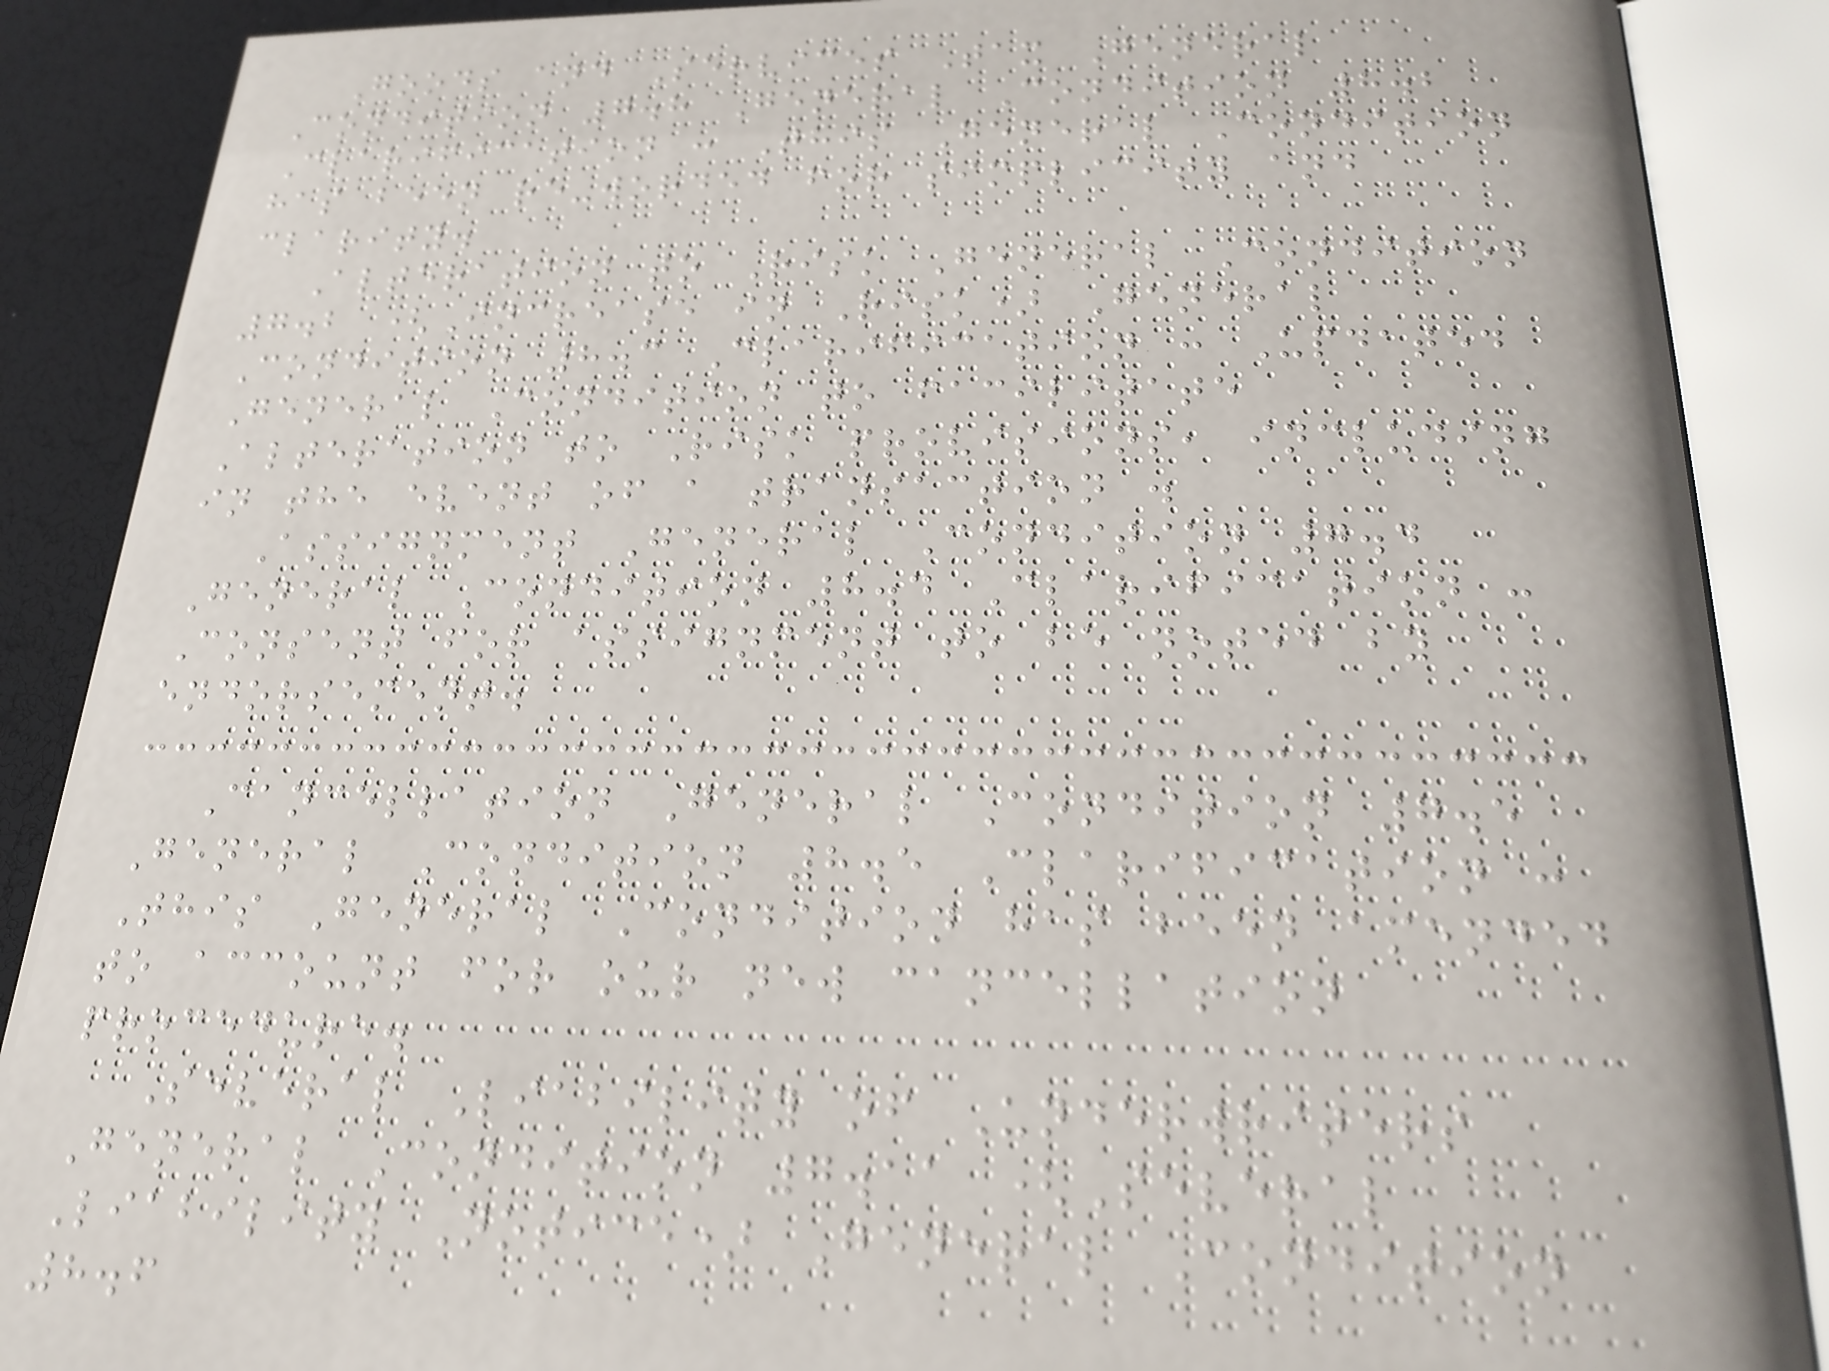Goods and Services Tax General
Condition 7.8 General Condition 8.2
Clarification : This General Condition
has been re-worded for simplicity and
clarity.
Alteration to Risk General Condition
7.2 (Increase in Risk) General
Condition 8.3 Clarification : Updated
General Condition to facilitate
Alteration to Risk provisions, including
in the event of a transaction .
Assignment General Condition 7.4
General Condition 8.4 Clarification :
Consent for assignment to be noted by
endorsement.
Cancellation General Condition 7.5
General Condition 8.5 Clarification :
This General Condition has been amended
to account for our new cancellation
procedure.
Several Liability of Underwriters
General Condition 7.11 (Several
Liability Notice) General Condition
8.6
